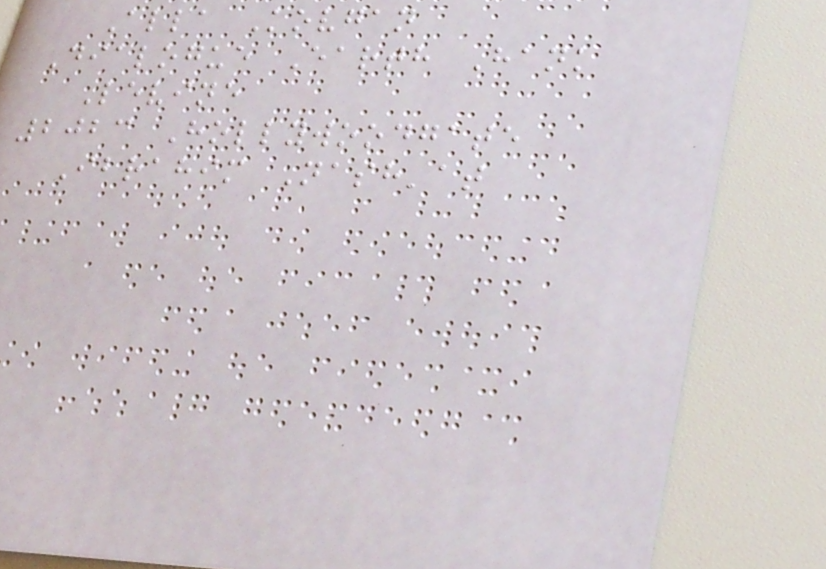Alla Kovgan
Dialogue Earth Hank
Levine
2023 Hollywoodgate
Ibrahim Nash'at
